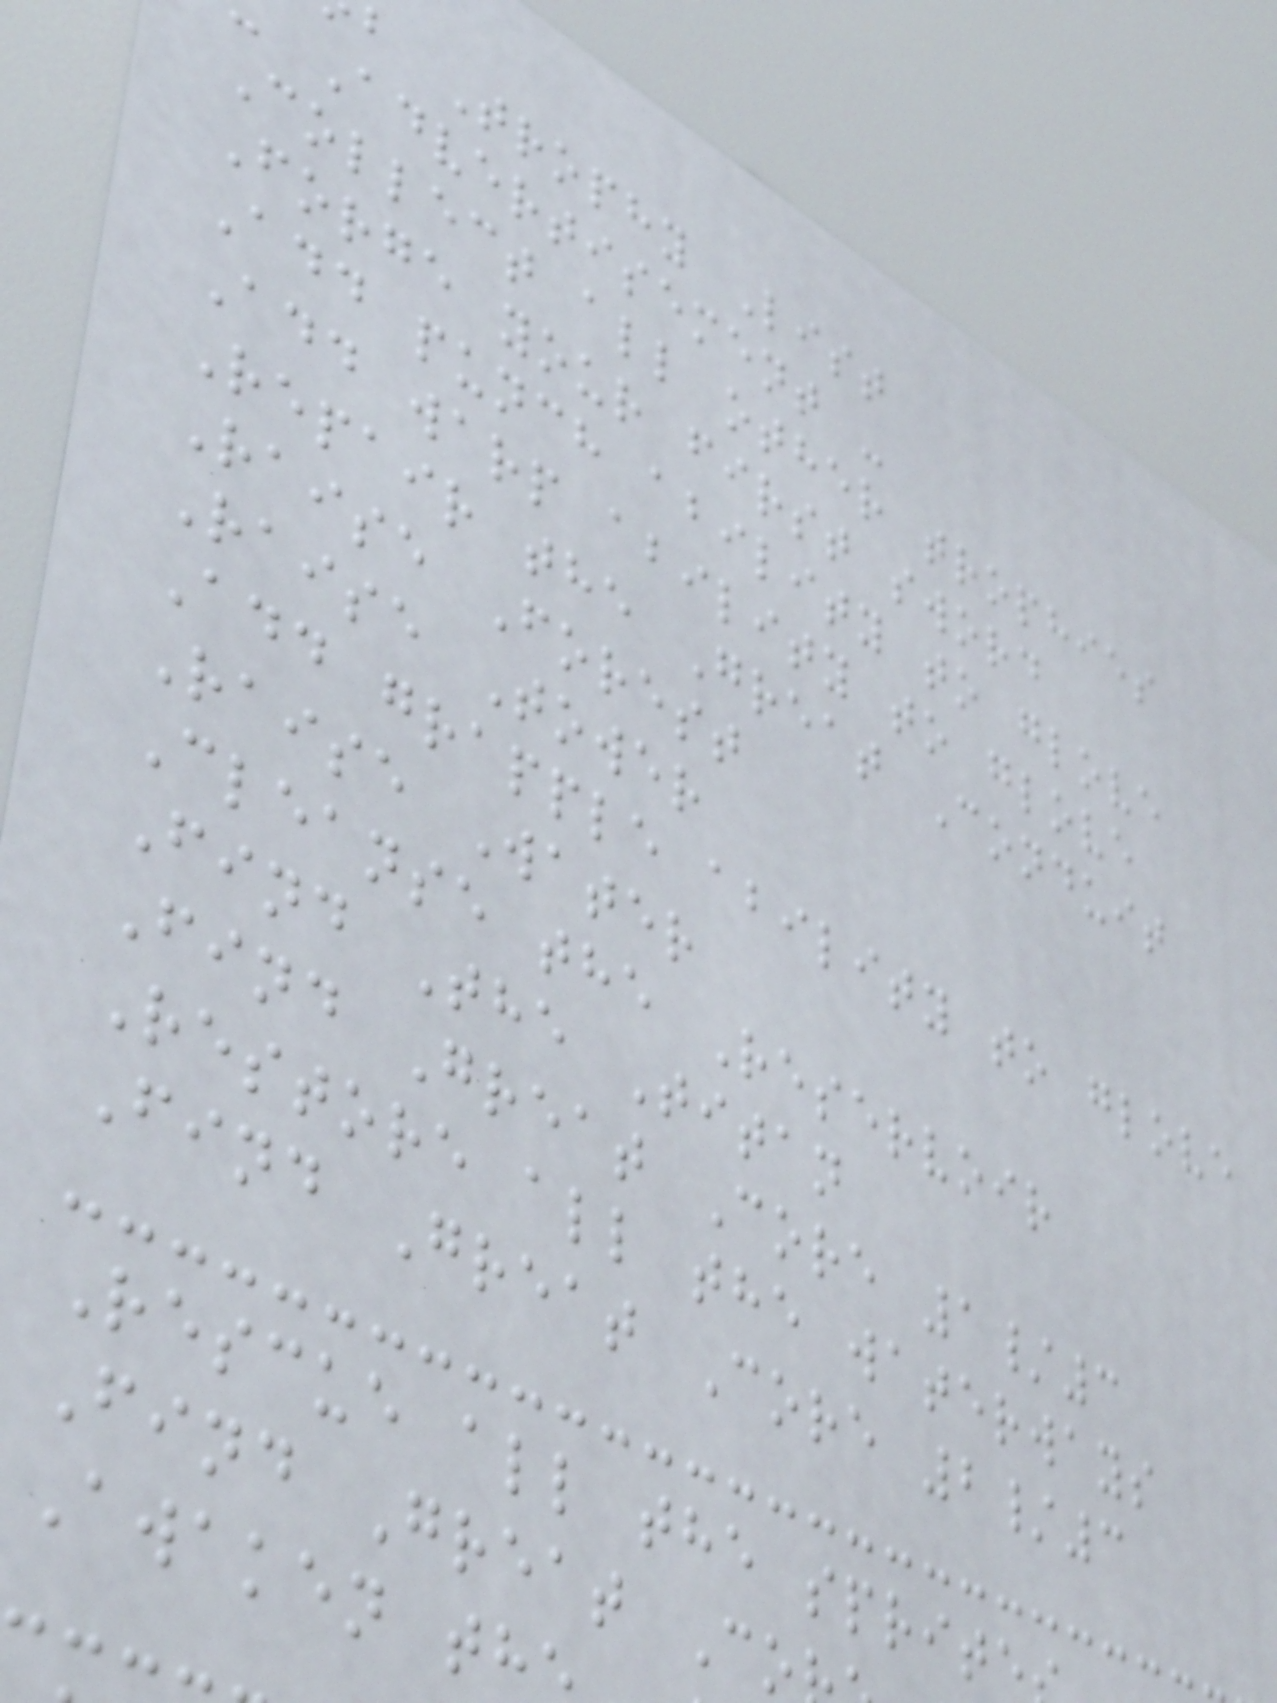b Trophy List
Advertisement -
Collect all other trophies
Forge your first sword
Add punch ability to glove
Add warp ability to glove
Repair the Great Conduit
Raise Forest
Raise Tower
Add grapple ability to glove
Raise Water
Cleanse the Reservoir
Find The Titan
Find Great Core 1/3
Restore all the waterways
Find Great Core 2/3
Rescue all the sprite
Find Great Co
Awaken th
